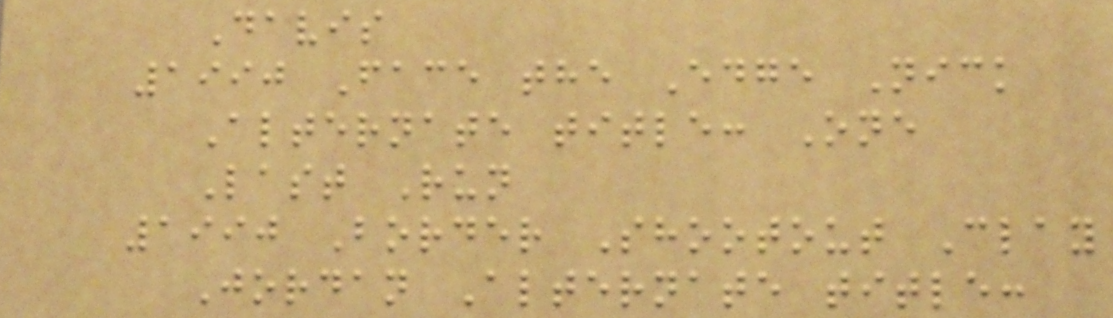Davis
1990 Face the Edge Nick
Alternate title: One
Last Run
1990 Border Shootout Clay
Jordan Alternate title:
